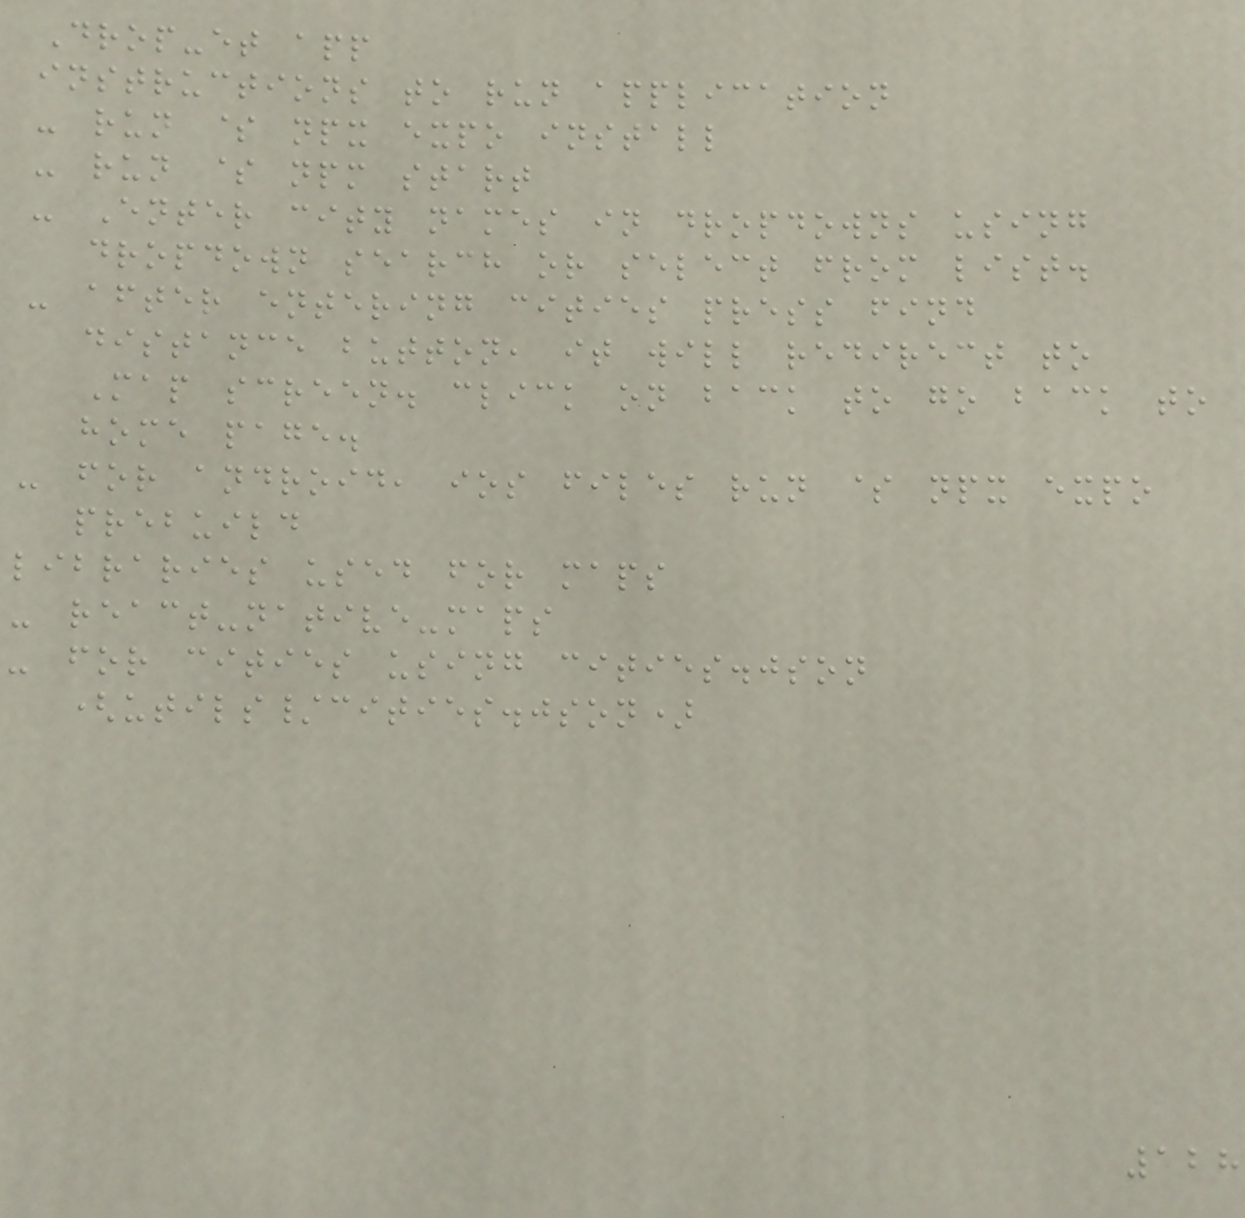Drop-et app
instructions to run application
- run $ npx expo install
- run $ npm start
- Enter city names in dropdowns using
dropdown search or select from list.
- after entering cities press find
distance button, it will redirect to
Map screen. click on back to go back to
home page.
- for android, ios files run $ npx expo
prebuild
libraries used for maps
- react-native-maps
- for cities using cities.json
(utils/cities.json)
128
